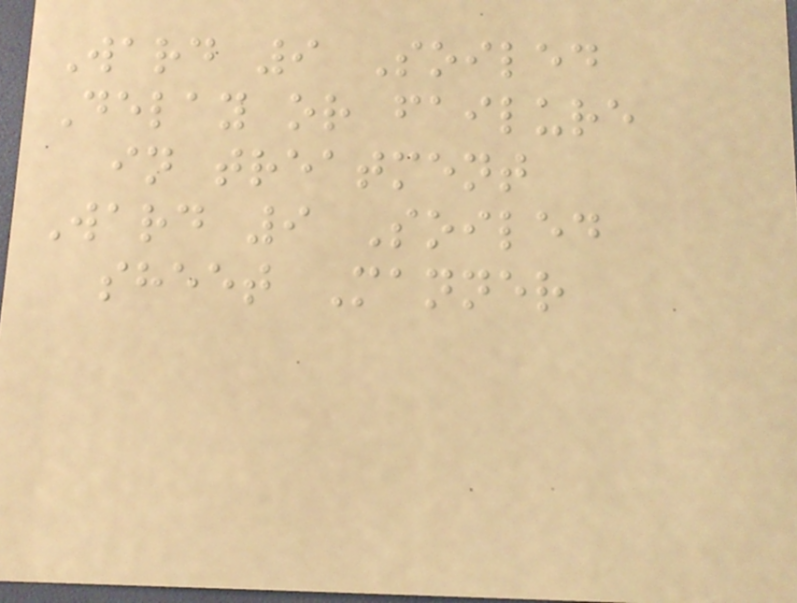Ward 9 Soiled
Delay or failure
in treatment
Ward 9 Soiled
sheet Manner
